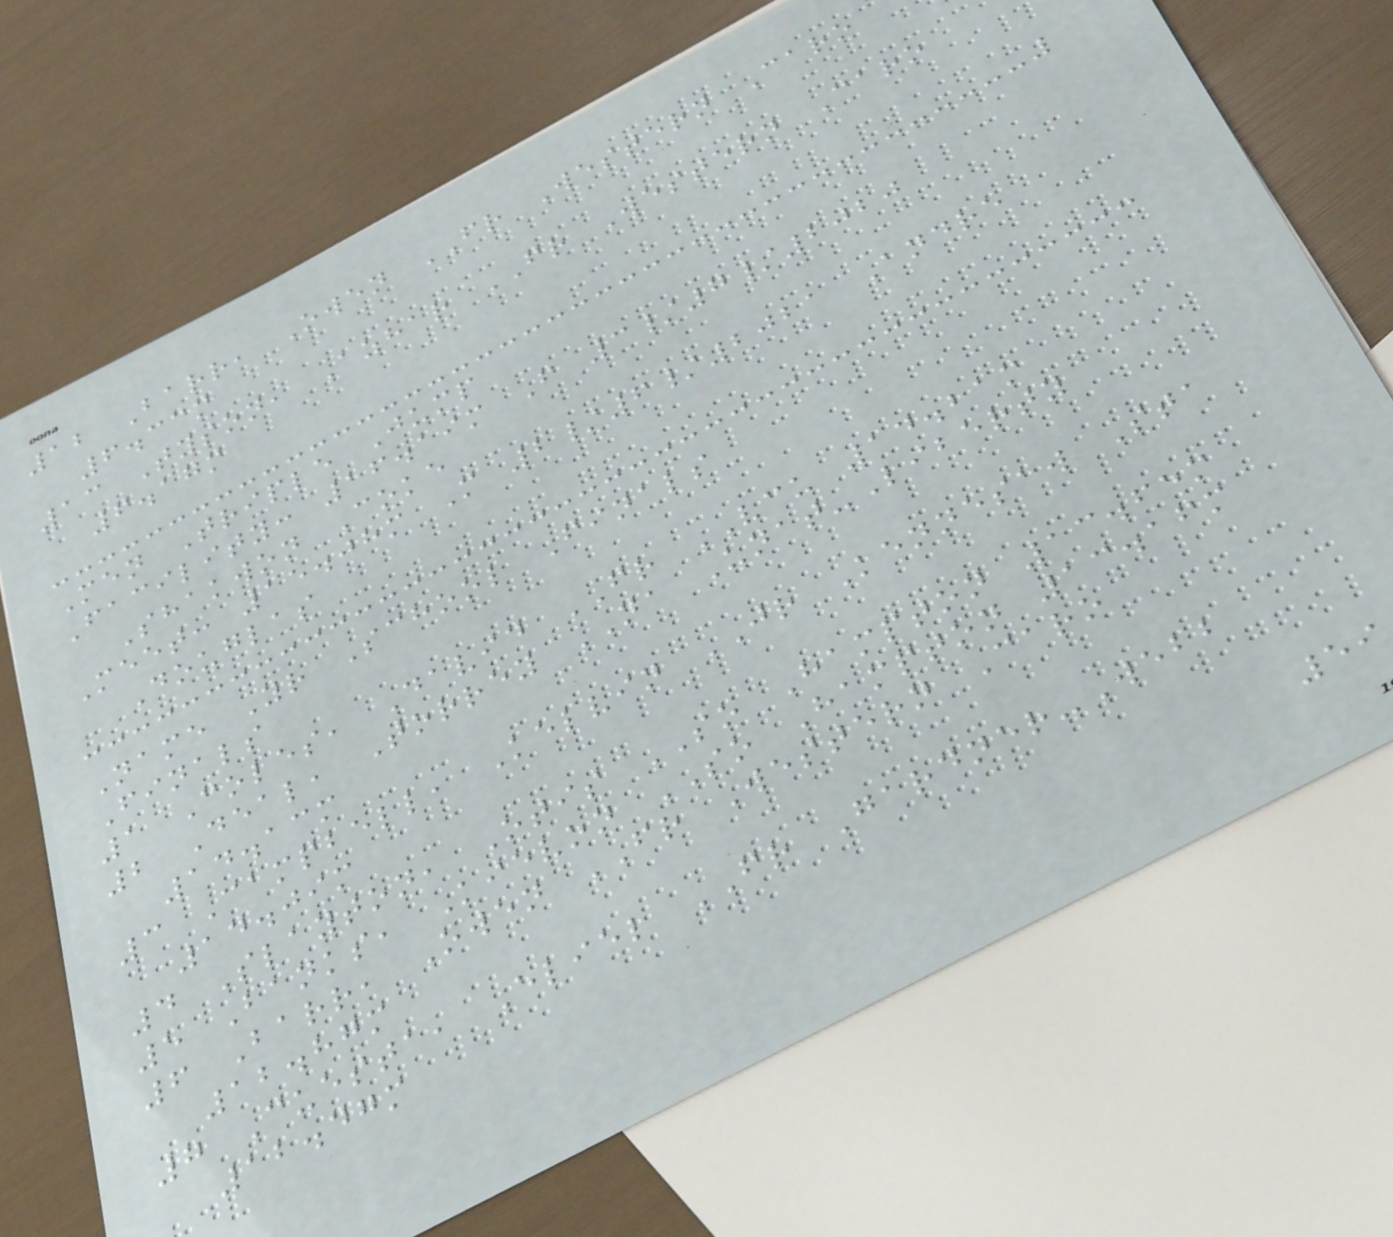12 Barr, Owen FR Western Caro
6.33m
13 Tyson, Azhar FR Western Caro
6.17m
Men Triple Jump
Facility: 16.19m F 3/7/2020
Shakwon Coke
Meet: 15.08m M 2/6/2021 Andre
Douglas
Name Yr School Finals
Finals
1 Coles, David FR VCU 14.21m
2 Deal, Torrey NA Unat-Liberty
14.13m
3 Campbell, Kelvin JR Kennesaw Sta
14.09m
4 Slayton, Otis SO Hampton 13.65m
5 Banks, Kievon SO Hampton 13.16m
6 Barr, Owen FR Western Caro
12.87m
7 Cuesta, Eliel FR Gardner-Webb
12.47m
59
